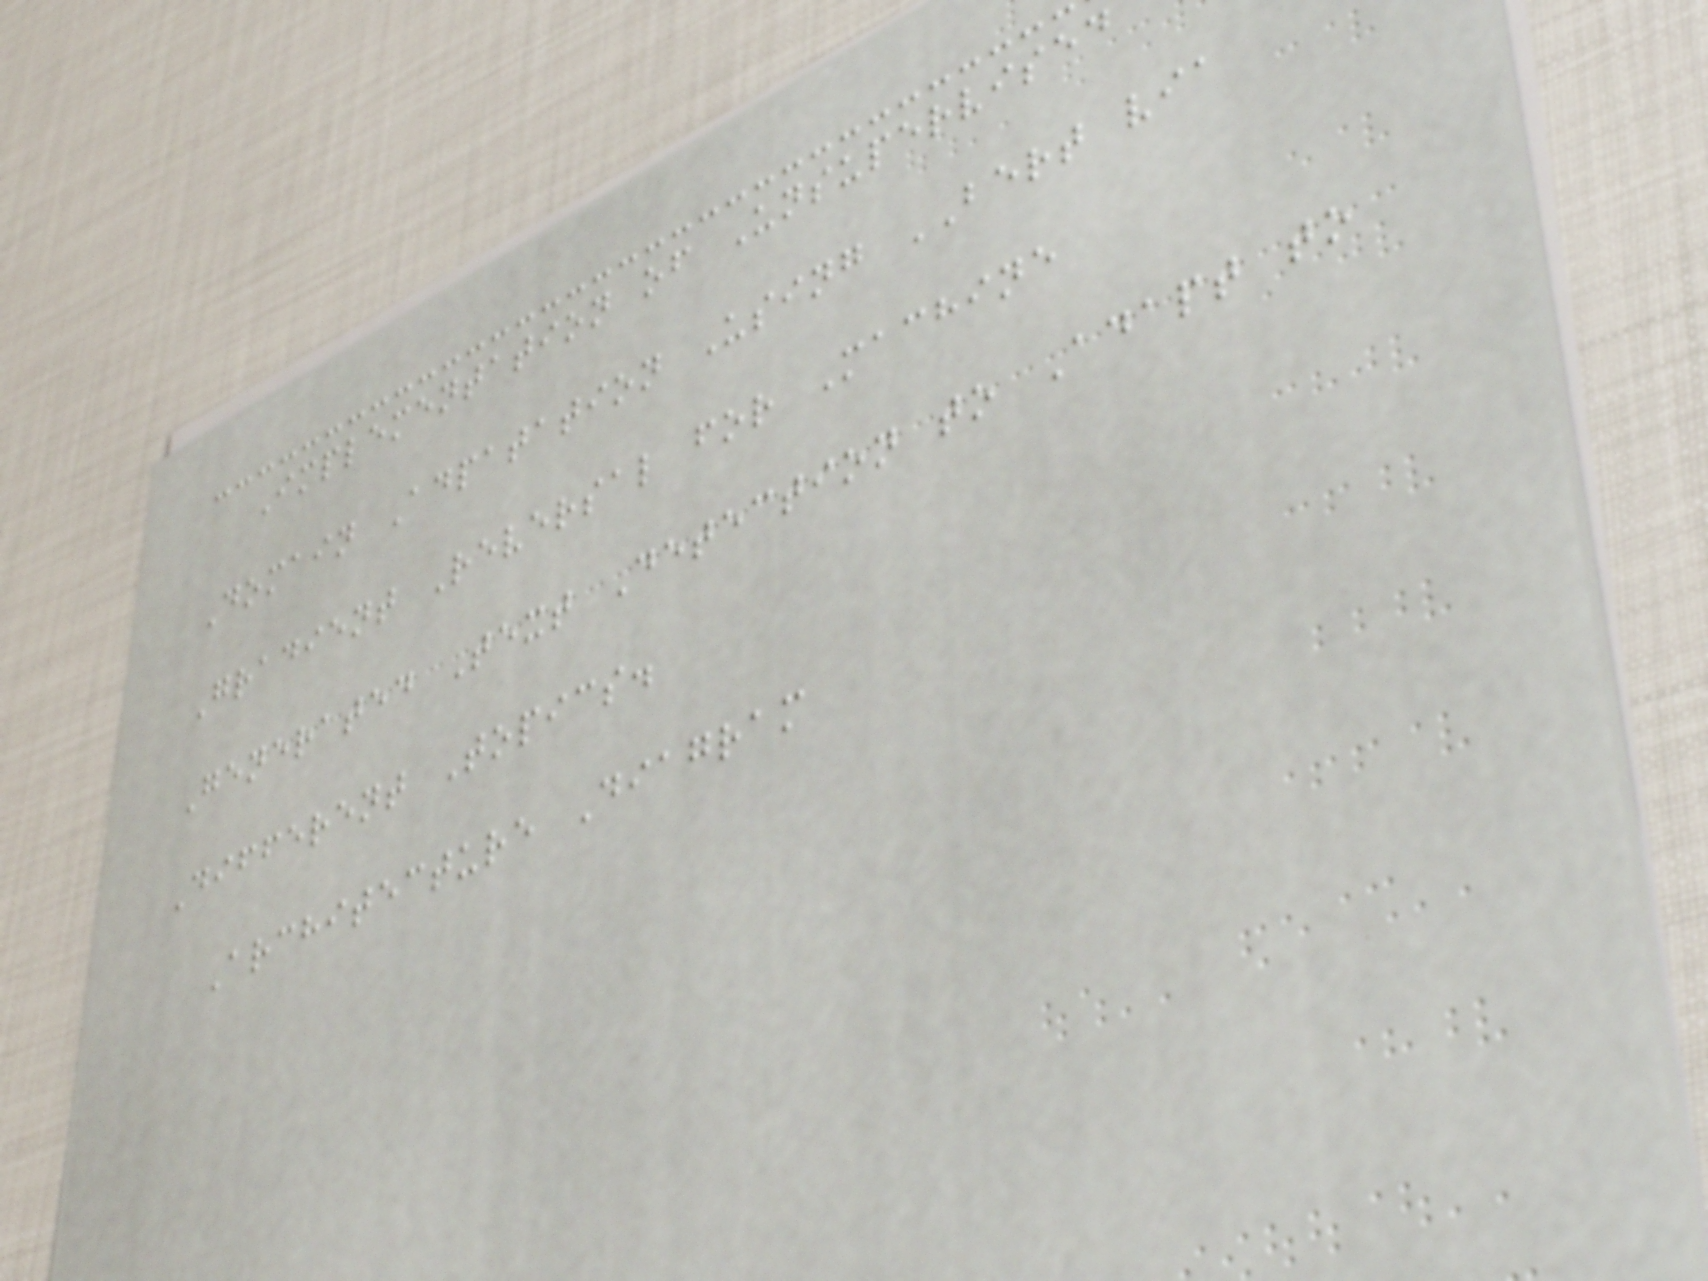Implementation of Unsupervised
Domain Adpatation Using BERT via
Gradient Reversal for Machine
Generated Text Detection to Adapt to
Different Topics.
Architecture Diagram
